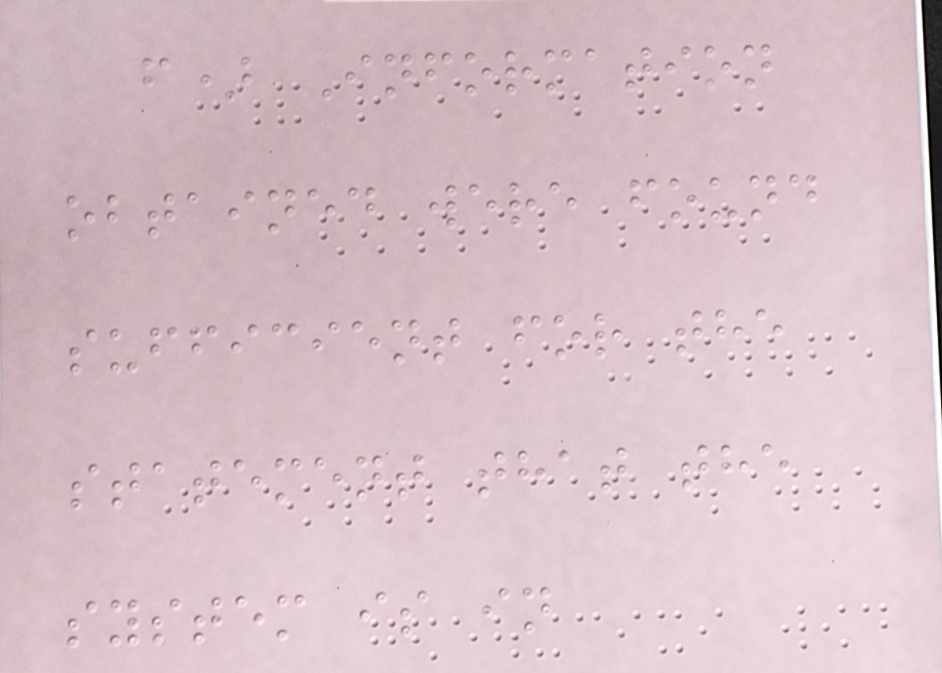f) Information
obtained were found
sufficient for the
statement that the
system is in
